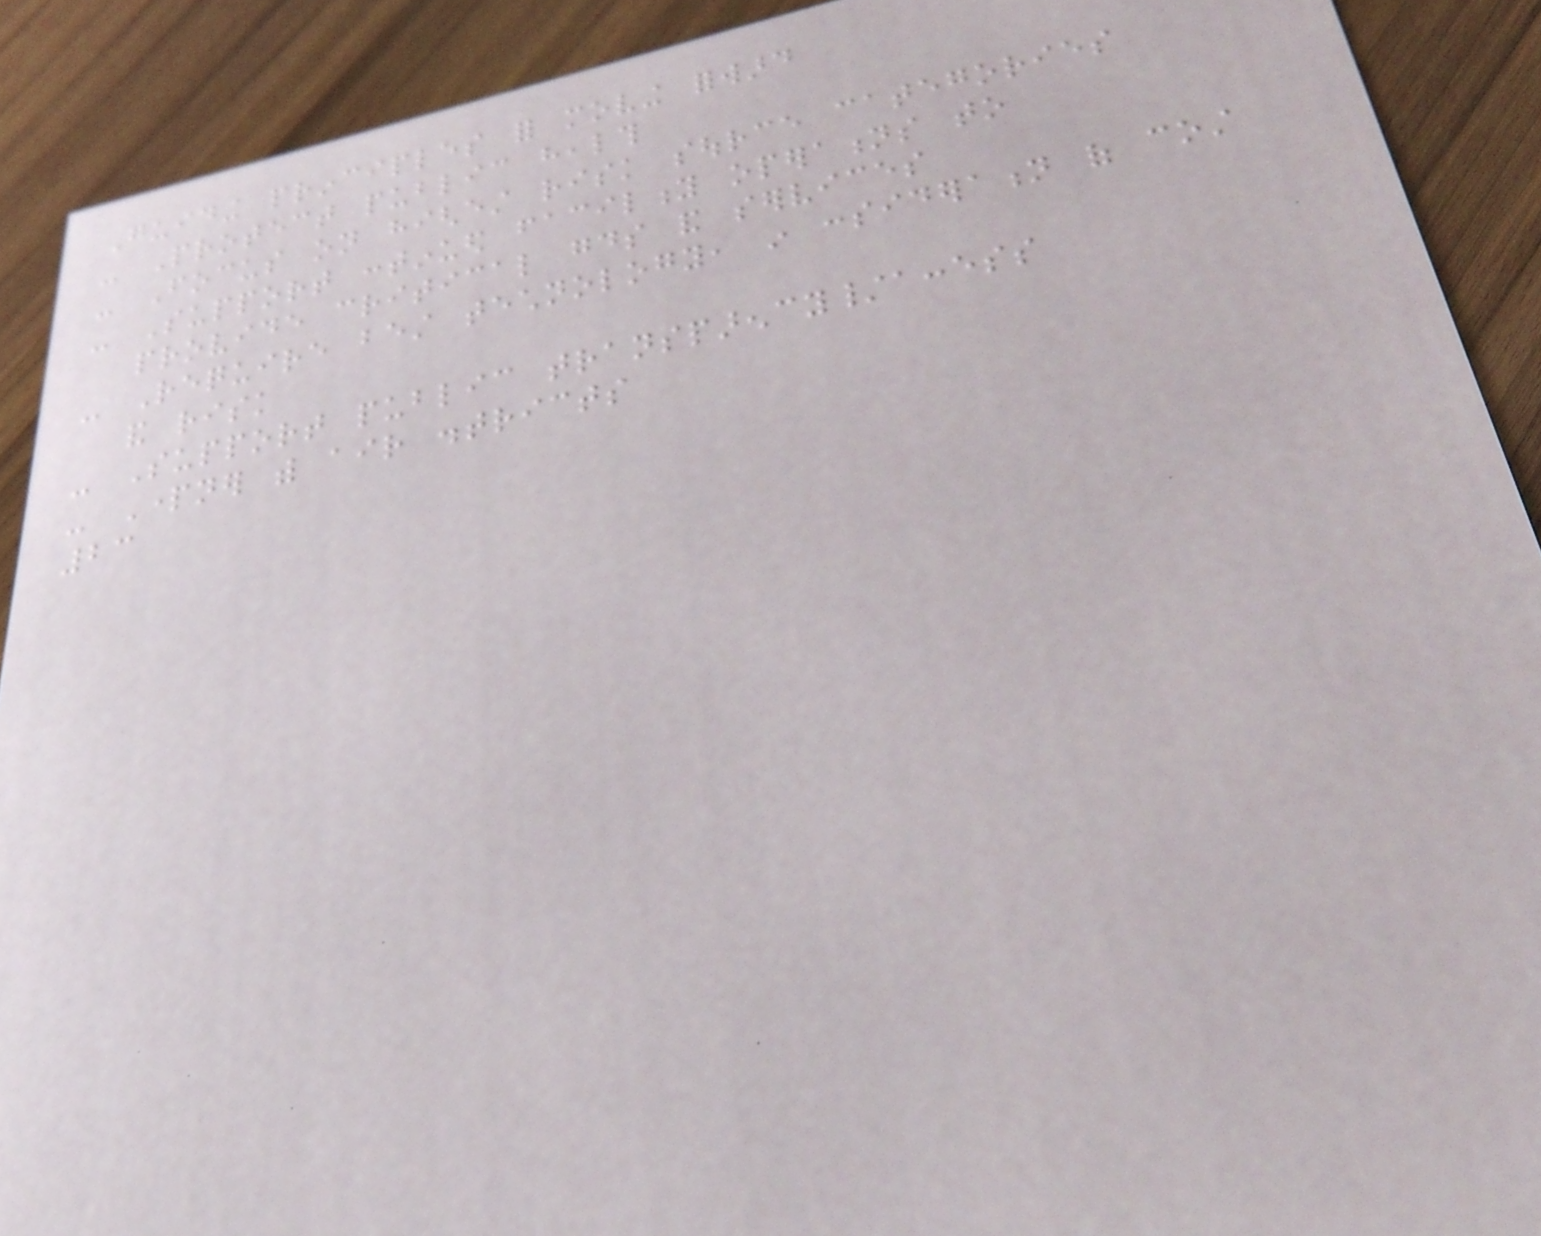Guiding principles for moving forward
- Protect public health
- Focus on highest risk source categories
- Support continued facility operations to
provide critical goods and services
- Require best technology, in consideration of cost
and risk
- Support public transparency/access
- Partner with air districts
23
